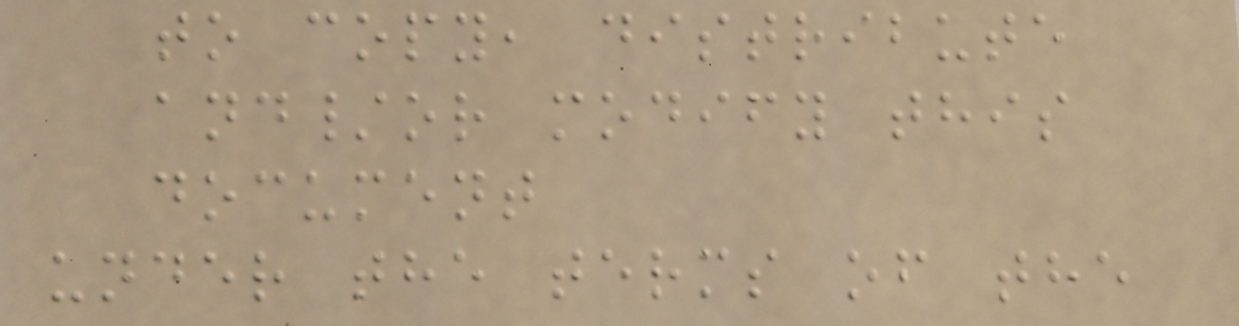to copy, distribute
and/or modify this
document
under the terms of the
